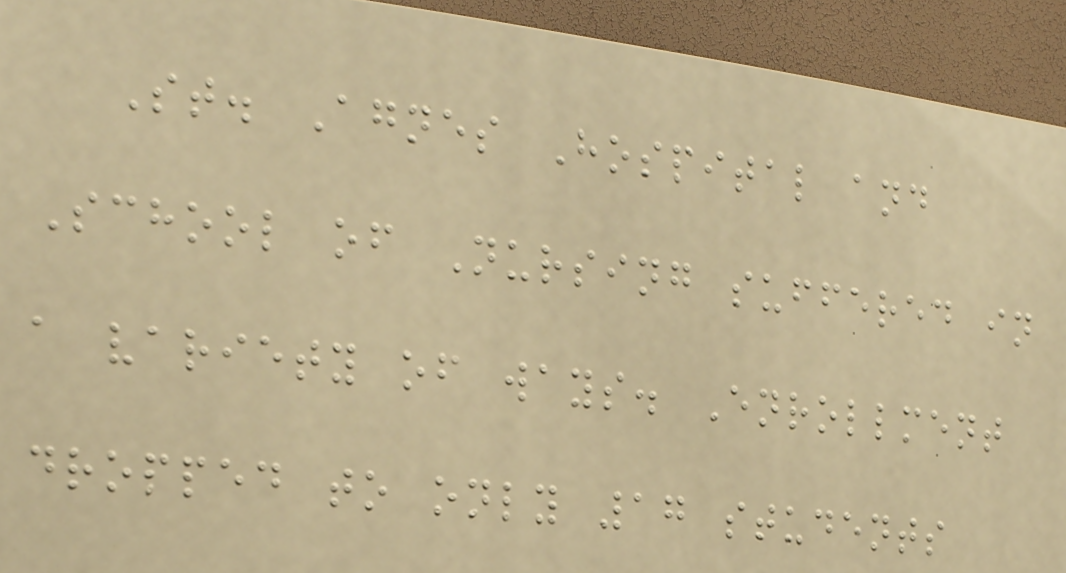St. Agnes Hospital and
School of Nursing suffered in
a variety of ways. Enrollment
dropped to only 17 students
